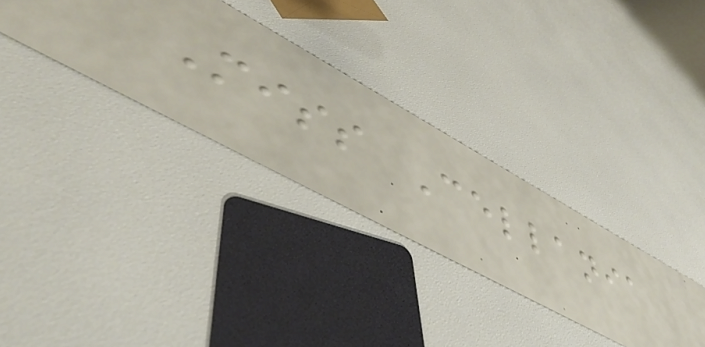Miss Cellania
